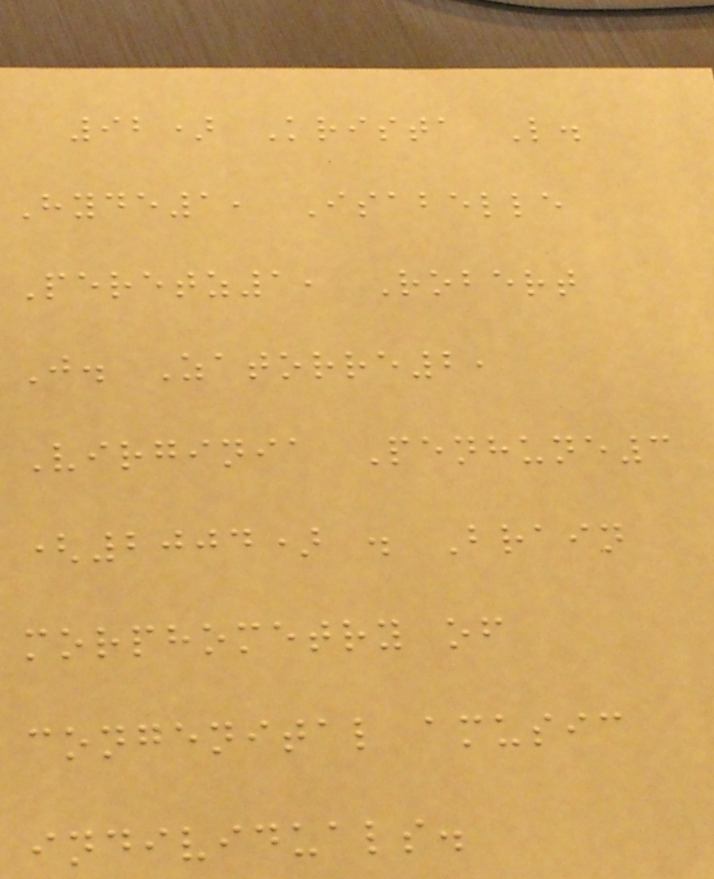92) Krista L.
Hyde1, Isabelle
Peretz1, Robert
J. Zatorre2,
Virginia Penhune3
(2004) . Brain
morphometry of
congenital amusic
individuals.
